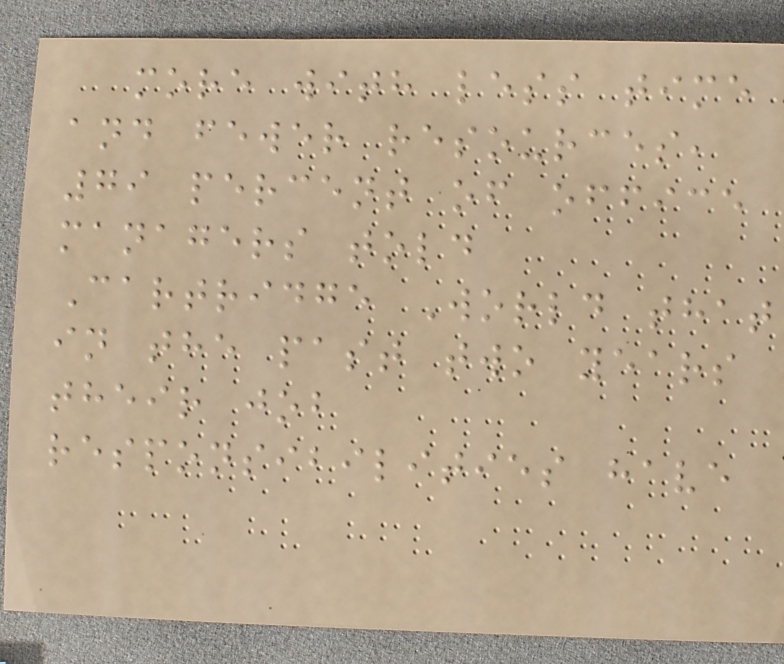more with less time
and fewer resources,
79 percent of office
managers told
Cartridge World that
in the past two years
their job
responsibilities have
